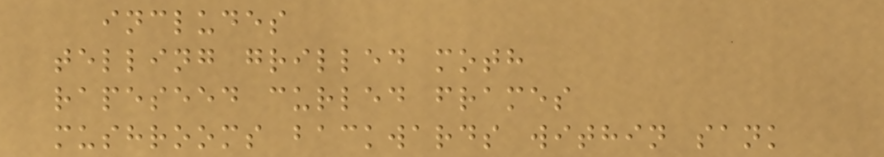includes
telling grilled moth
rapeseed curled frames
mushrooms backwards within sank
